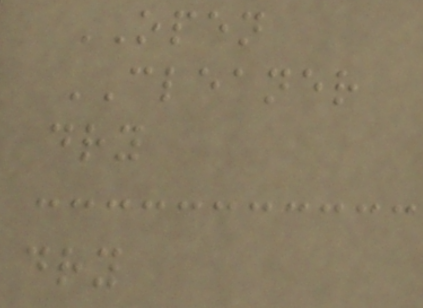OPEN
CLEANER
dry
dry
